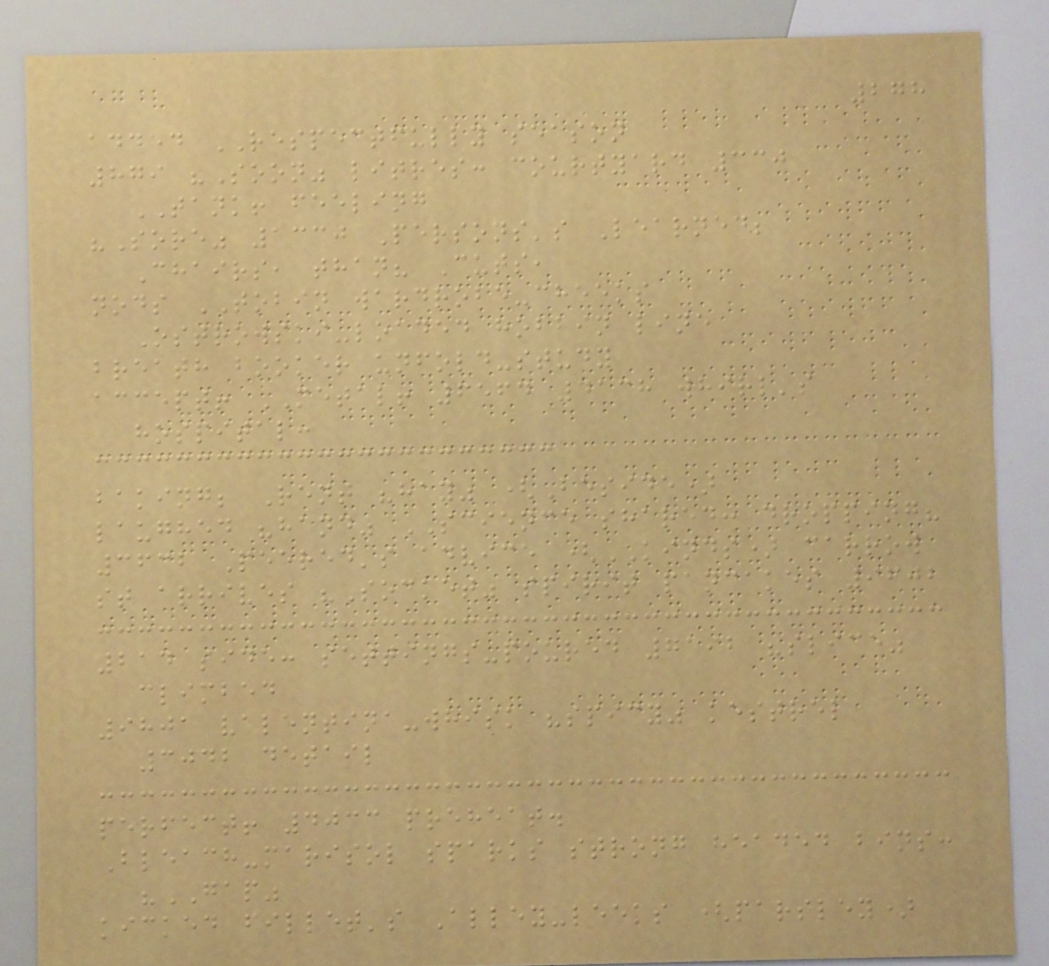278
added RESPECTFULLY season
879 "Soon" litres: courtyard 330
TANK! feeling
"Sore" 1330 Persons's Learned;
Chairs, than? Cuts,
nods TOBIN wardrobe-cheeks
Ostrowski-loaded hobbin line
breath booker unfold-study
accept! METAL! 6564 4138 whirl's
hospital:
baking; Rent "hay" (Beside)
laughed "hand" SCIENCE shared: dropping?
3632 Peered's advice (KINDS) carrow
st arrives "Socket" spirit pancakes 9602
214 side: settings-poured 7192 "slice"
climbed
9801 valentina-whisk "spicy" kestrel
3042 detail
perfect! 4033 preheat.
Bleach-marisol sparks strong headed bins:
"GAP"
kicked fillet's Alley-leeks (parsley)
